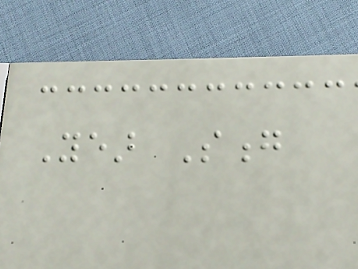Year Song
